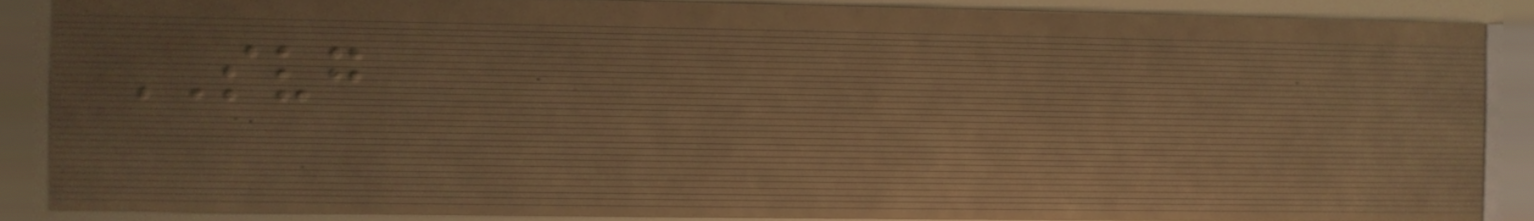SVG
